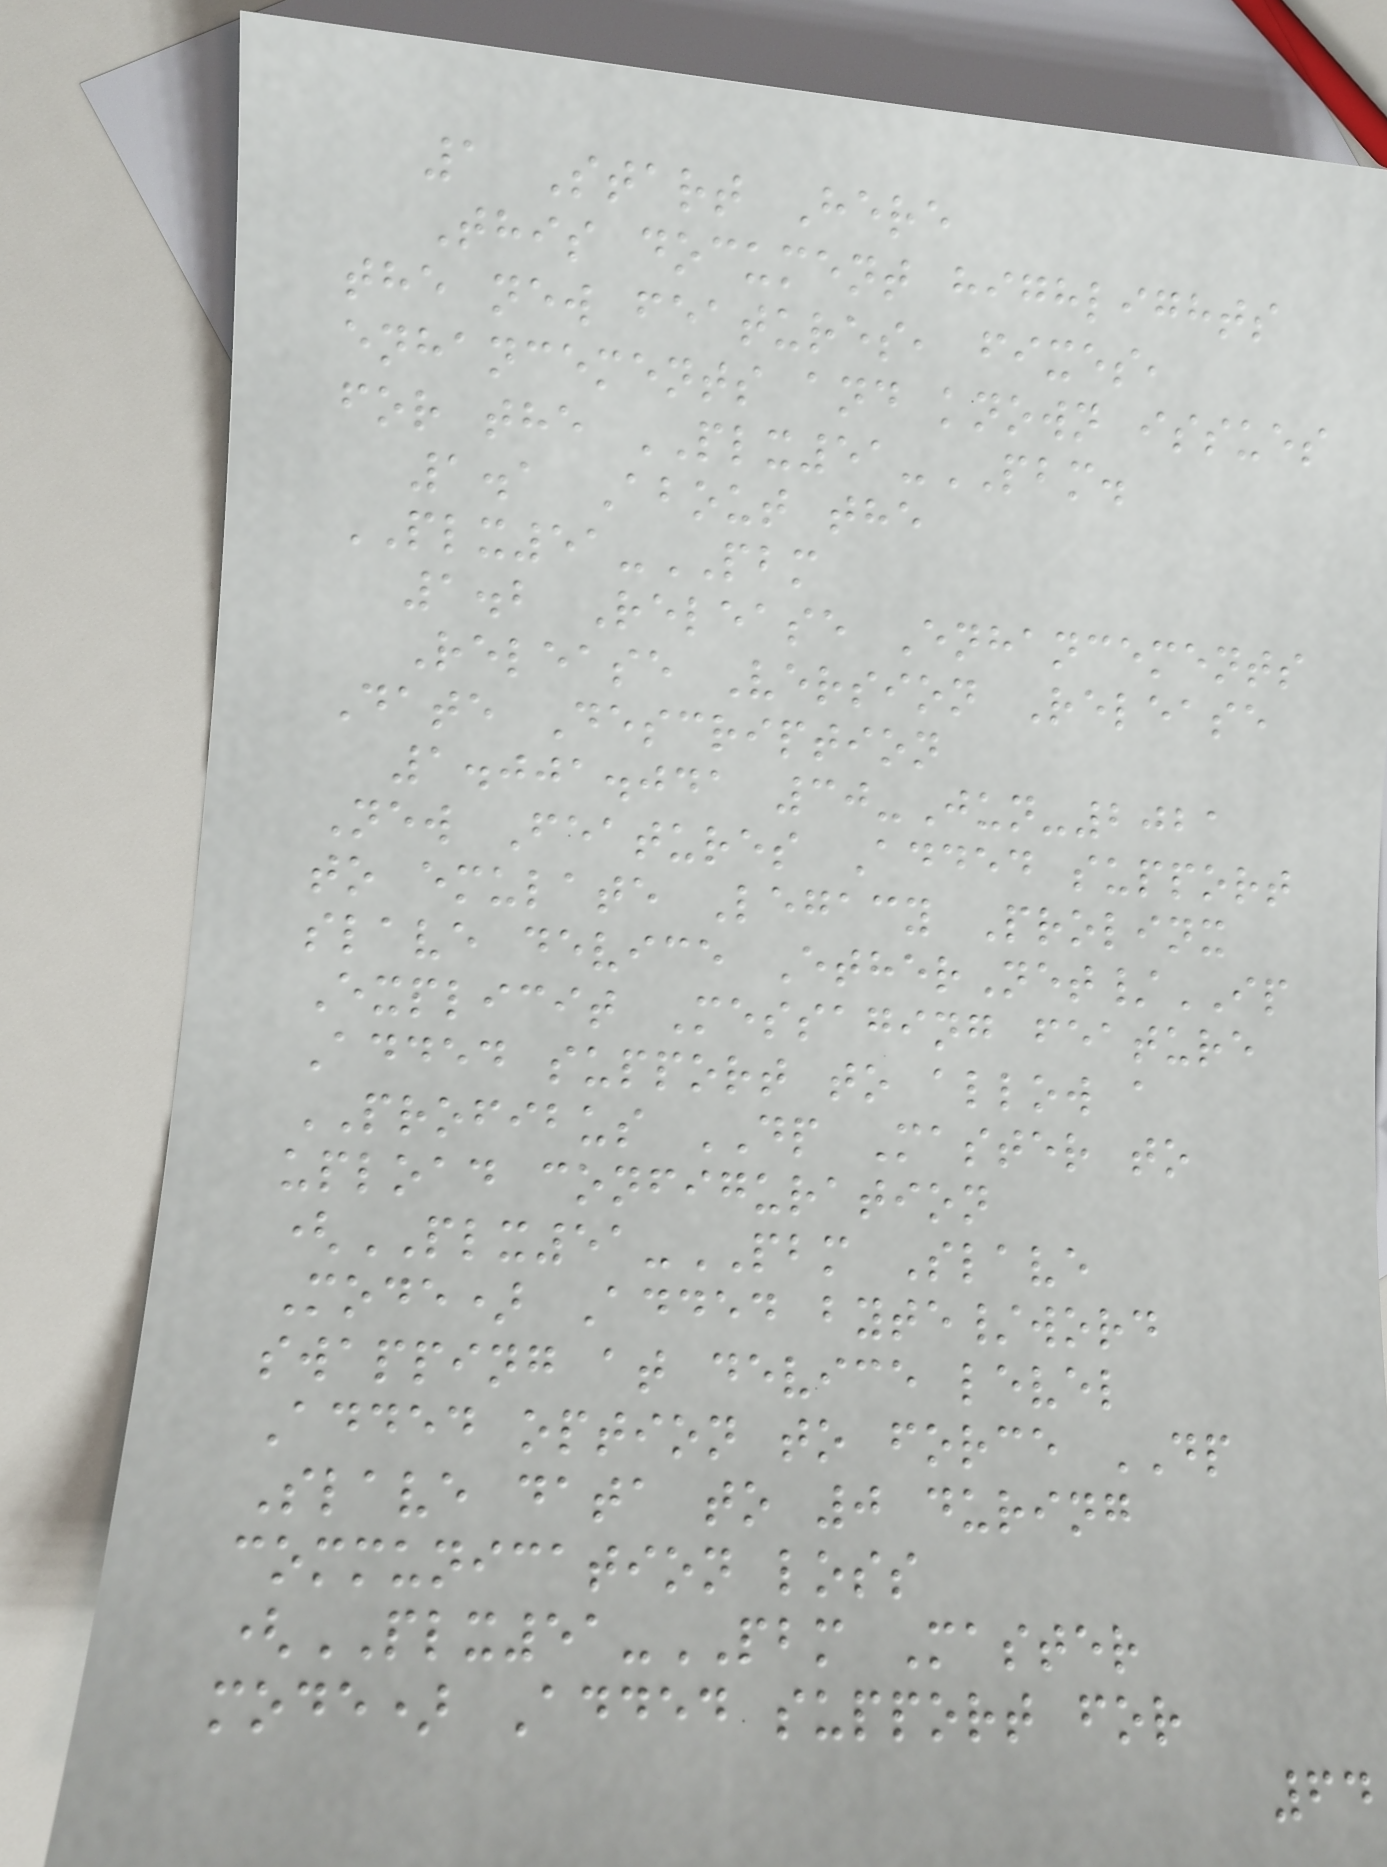1 Start Here
This document highlights
the new features, fixes,
enhancements and known issues
for the PLX51-PBM.
1.1 About the
PLX51-PBM
1.2 Release Enhancements
Release Version Release
Date Description
1.001.041 30-Jun-2021
New Features Added support
to emulate Legacy Prolinx
slave device EtherNet/IP
Explicit Messaging feature
Added support to allow a
PROFIBUS DP Master to
upload configuration
(PLX51-PBM Slave
Mode) Added byte/word
swapping at device level
Added option to force DP
Slave data to 0 during
communication loss
(PLX51-PBM Master
mode) Added support for
64
